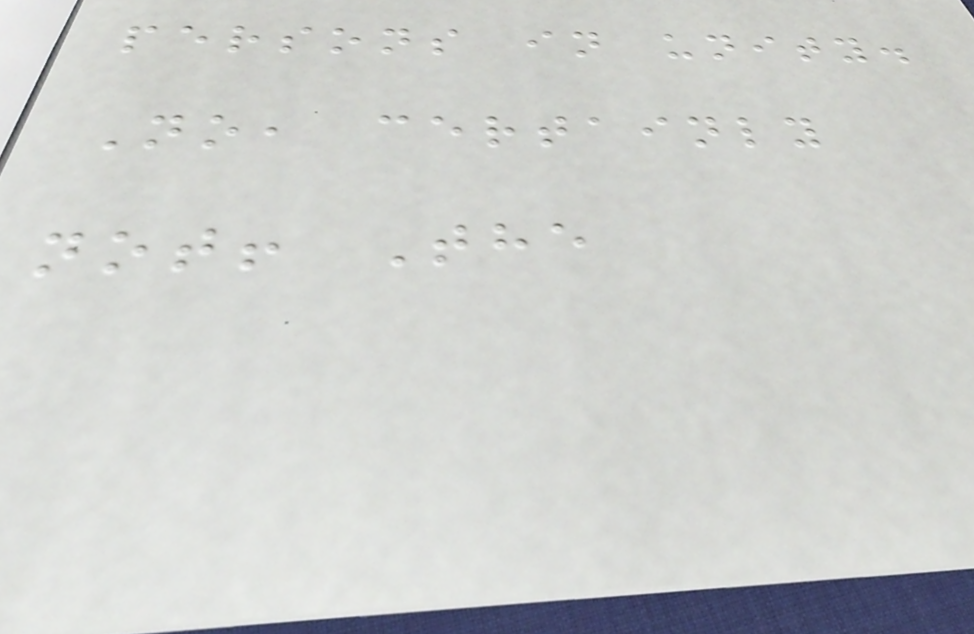persons in unity.
No, certainly
not! The
